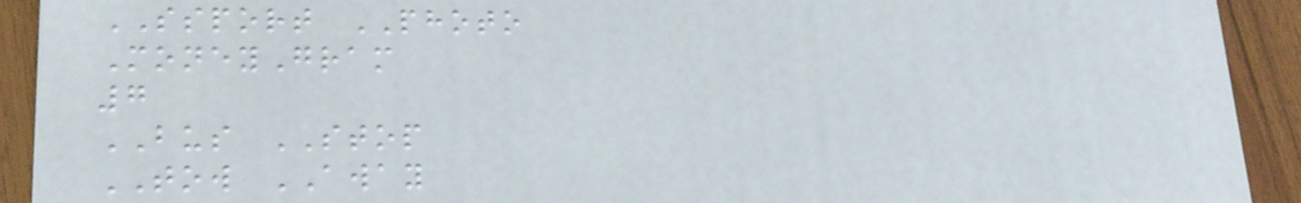SSPORT PHOTO
MoneyGram
7
BUS STOP
TOW AWAY
